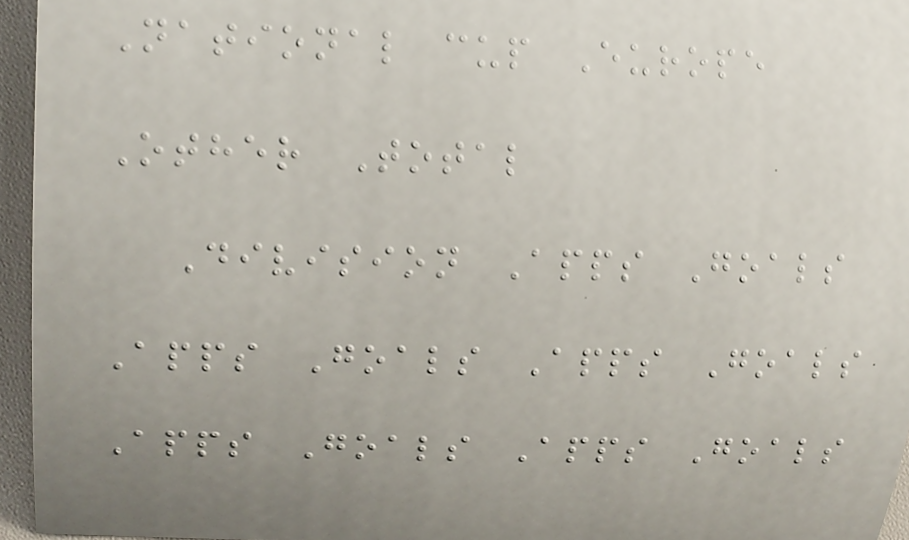National cup Europe
Other Total
Division Apps Goals
Apps Goals Apps Goals
Apps Goals Apps Goals
